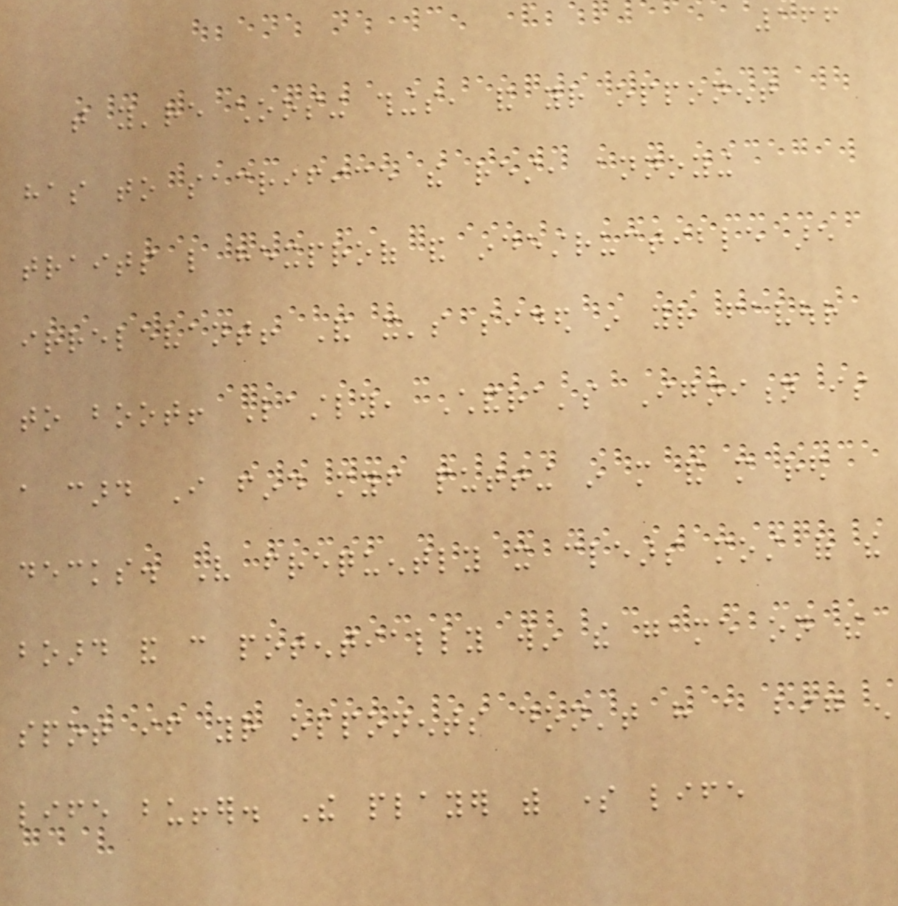166
that you're choosing things, and your opponent
has to sacrifice the rest, annoying
traits like hexproof and indestructible are
irrelevant! And it's sided in your favour
to boot! Lastly, Chandra's Ignition is
a card I find myself putting in more and more red
decks. Very frequently it clears most of the
board and can potentially win the game on the
spot if your opponents don't have a big enough
life buffer. The player with some life
